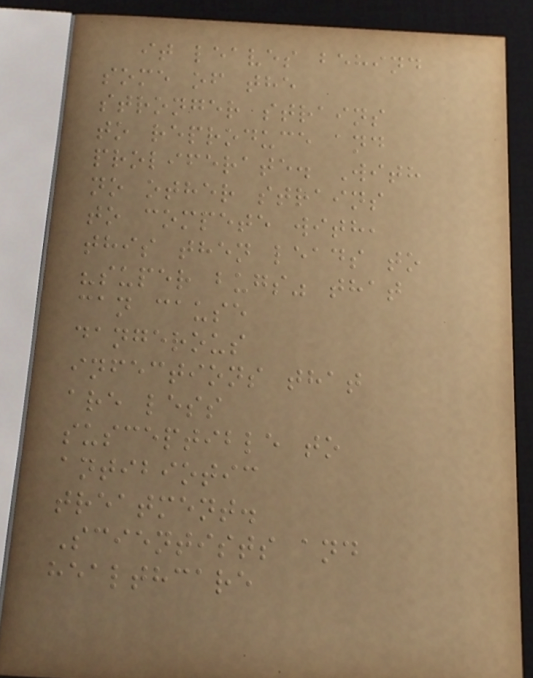it leaves behind
some of the
stronger strains
to reproduce and
proliferate. With
no other strains
to compete with,
this then leads to
"super bugs" that
can cause
dangerous
infections that
are less
susceptible to
antibiotic
treatment.
Scientists and
healthcare
